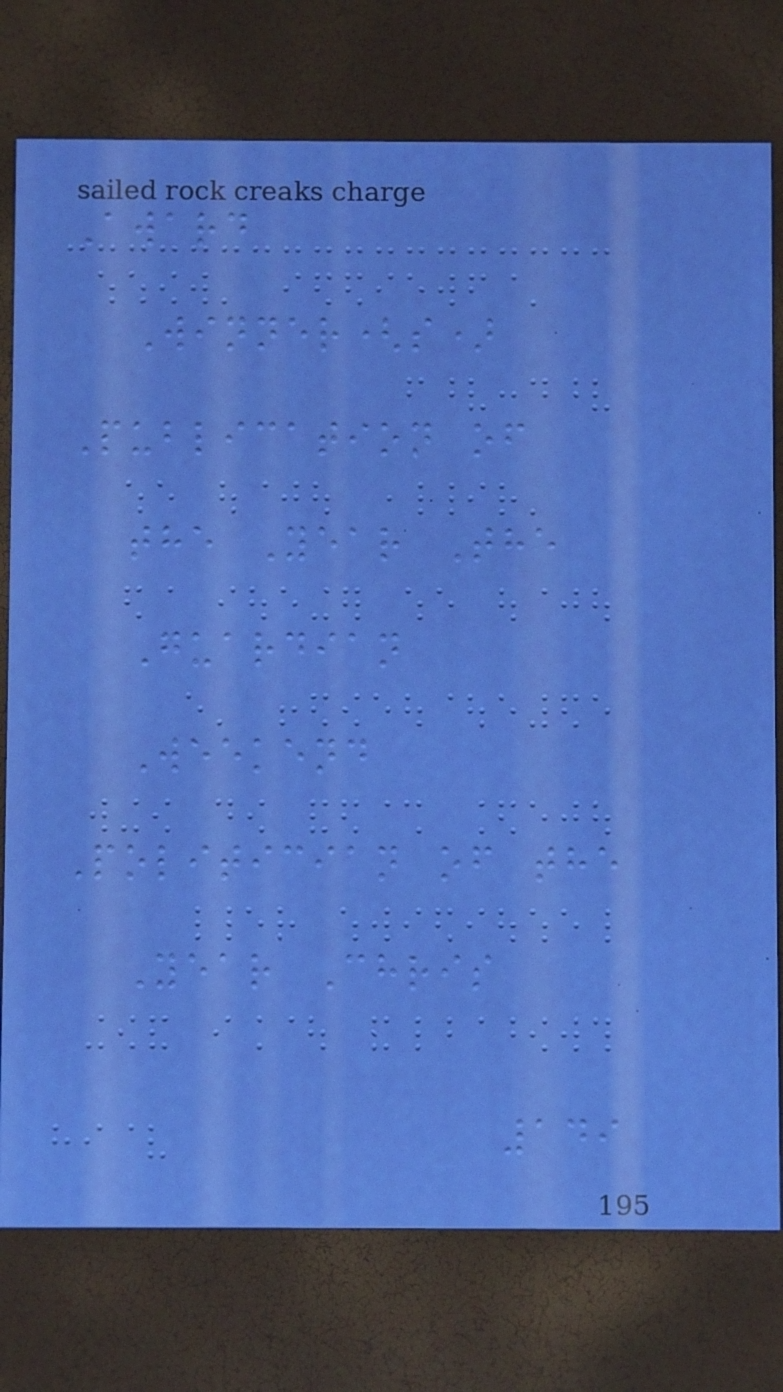Award
Winner(s)
Publication of
the Year The
Guardian
Weekend
Politician of the
Year Chris
149
